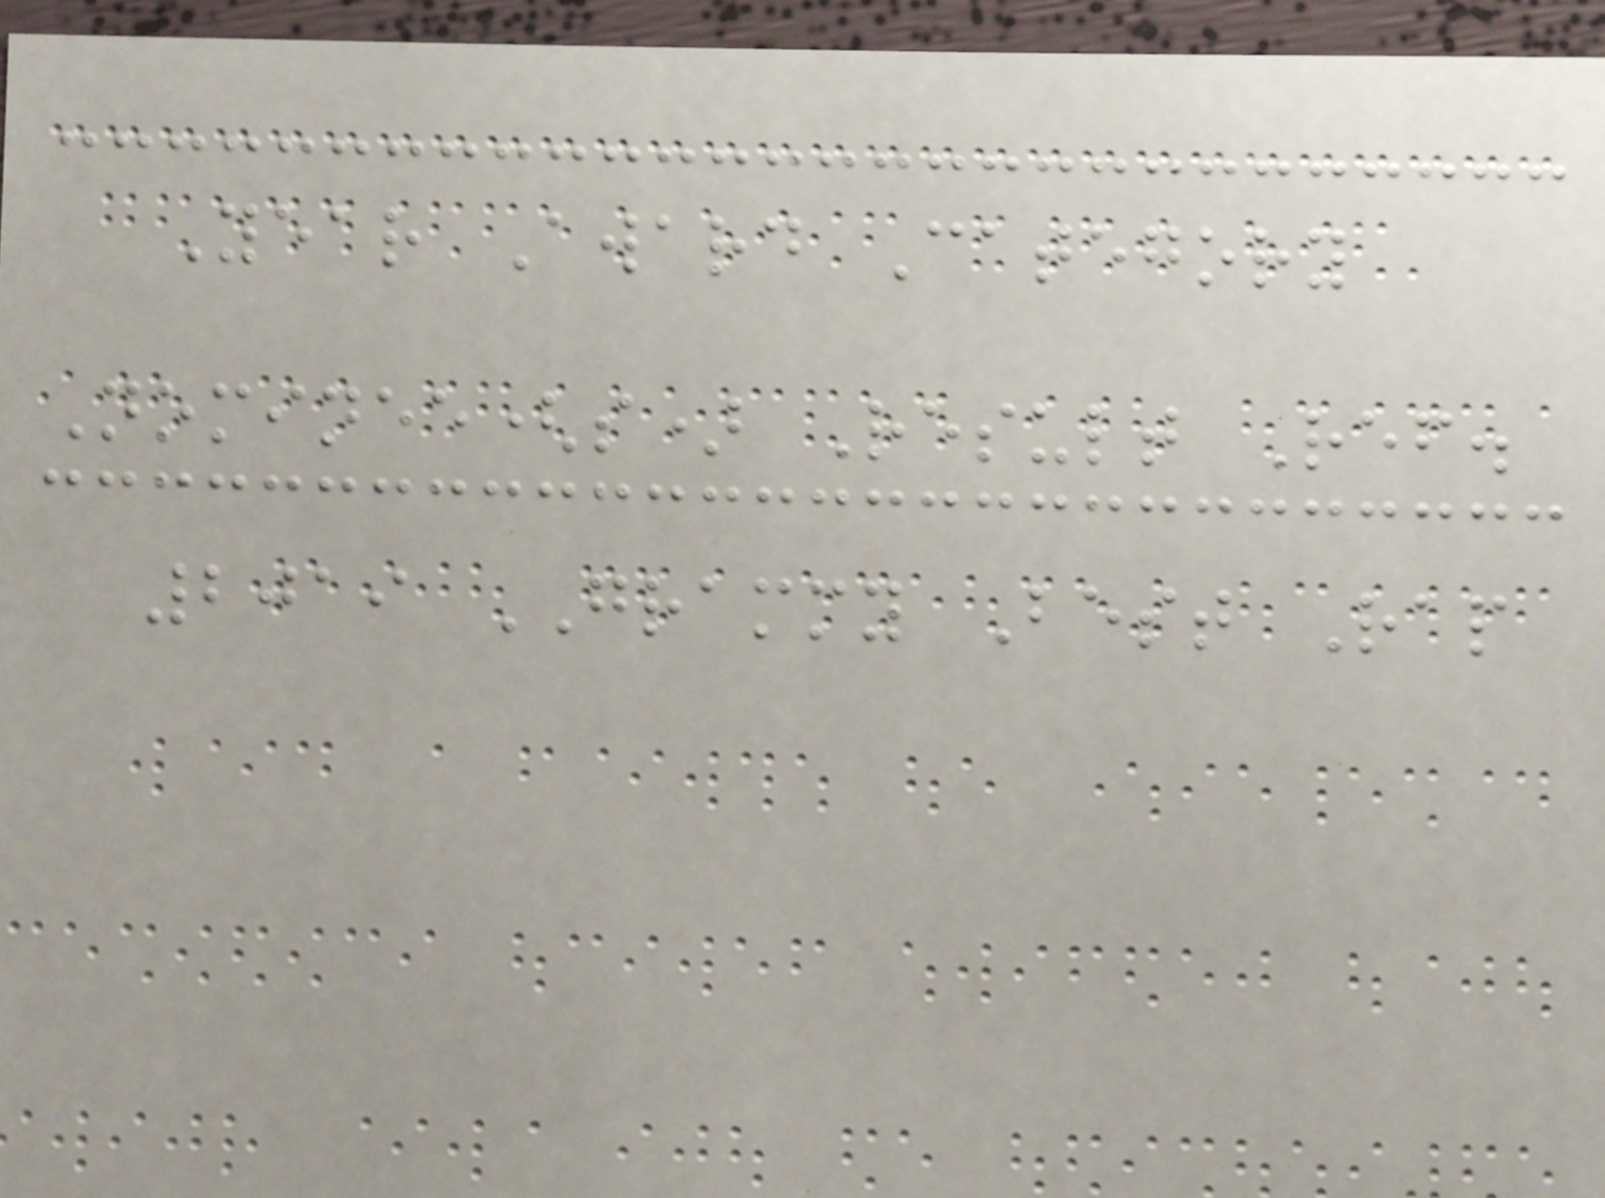Year Award Category
Nominee(s) Result Ref.
2019 GRAMMY Best Rap
